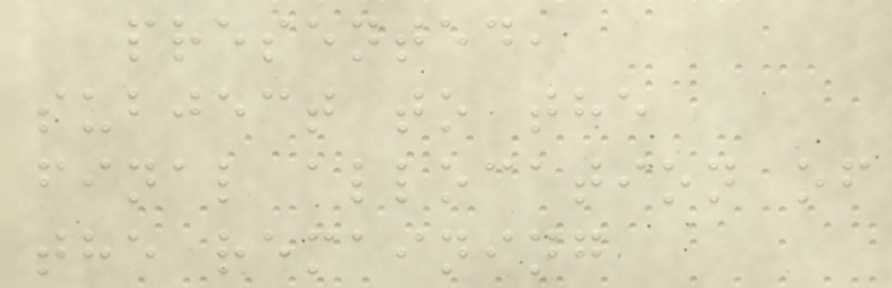presented,
subject to the
final allocation of
the remaining
